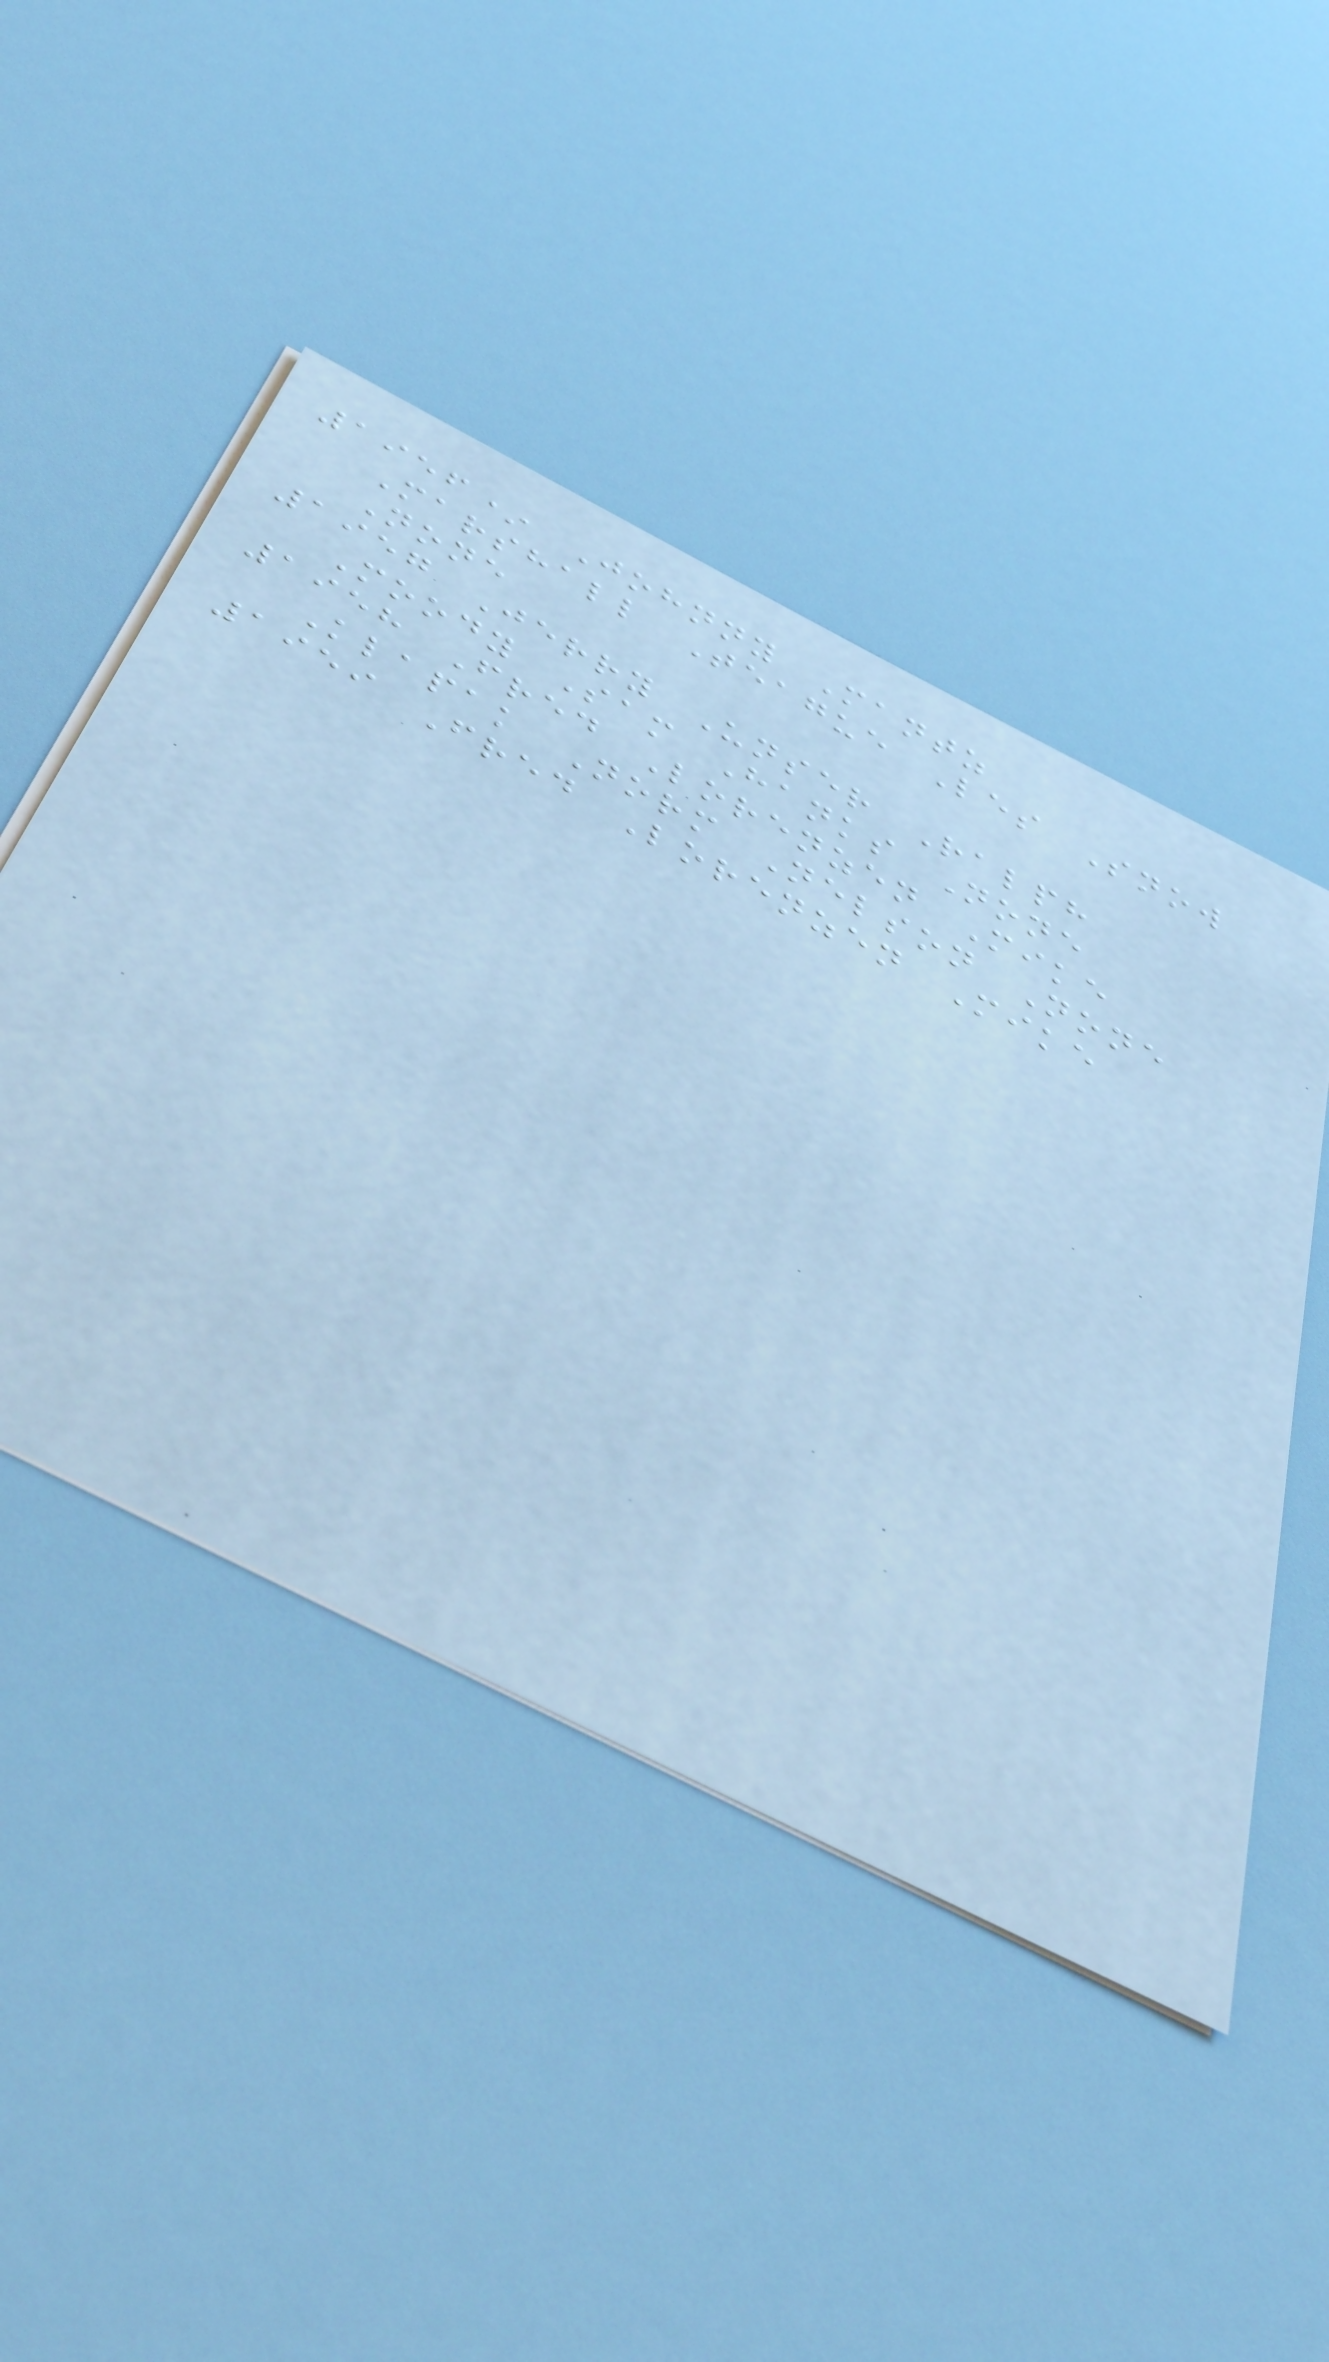1956* Johnny Mantz
Marshall Teague Les Snow
None
1957 Jerry Unser Ralph
Moody Sam Hanks None
1958 Fred Lorenzen Mike
Klapak Norm Nelson None
1959 Fred Lorenzen Mike
